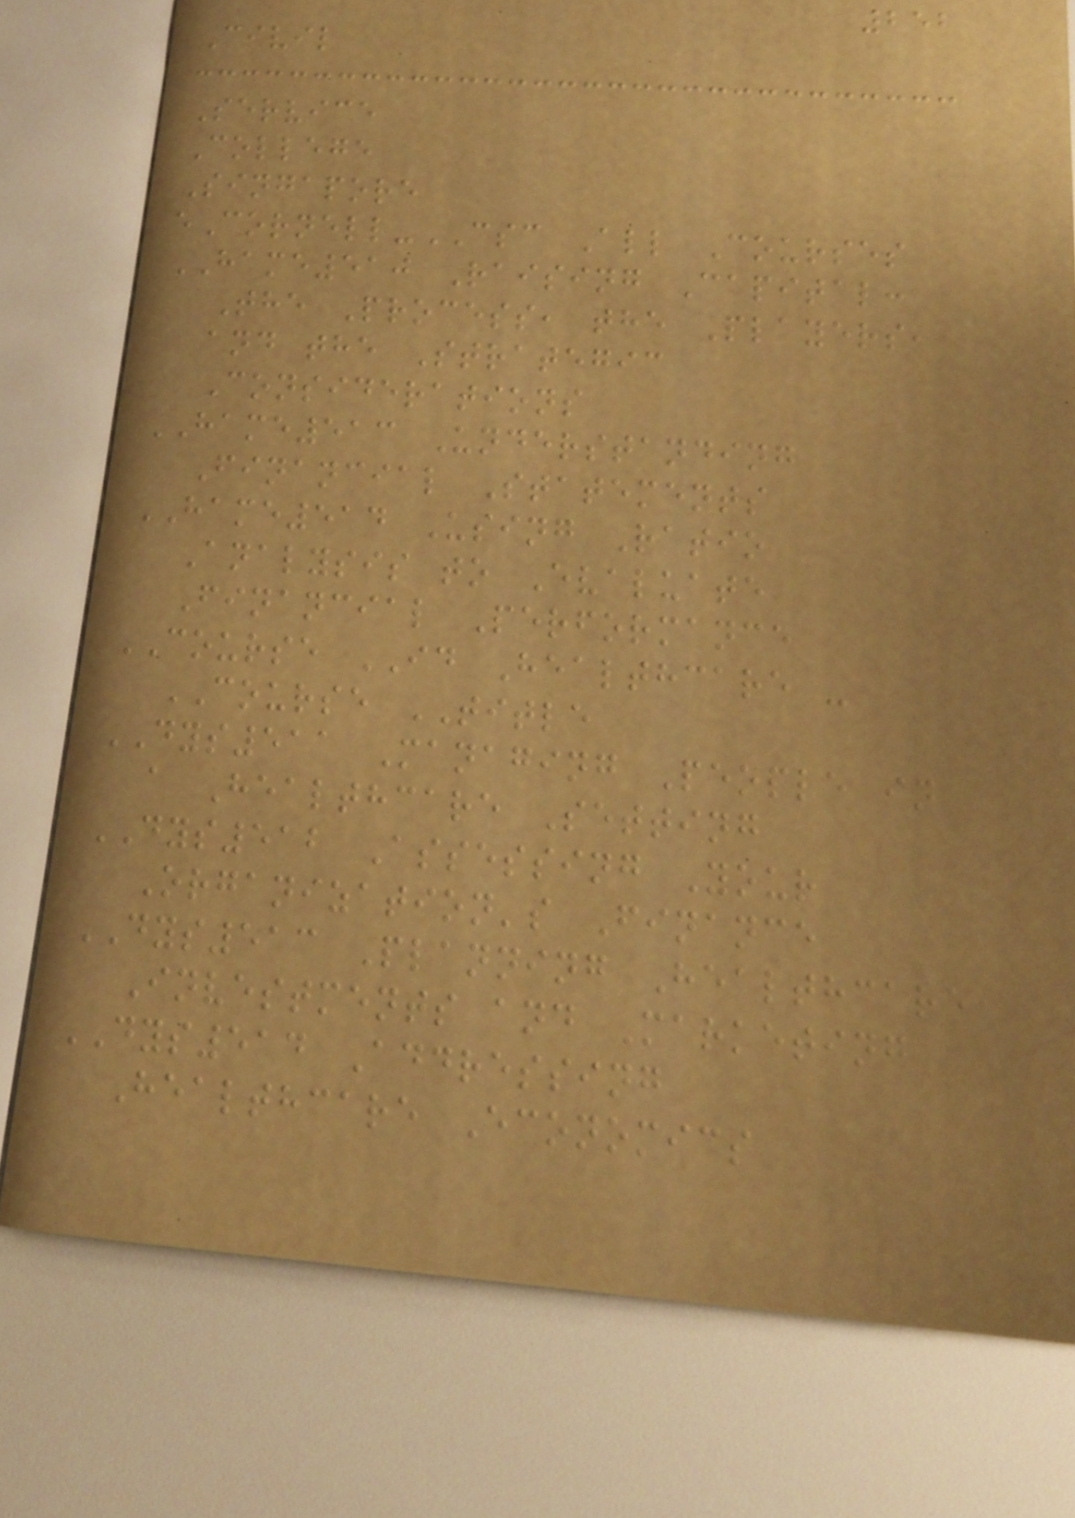252
Civil
Service
College
Singapore
eCornell-CSC All Courses
HAME510 Raising Capital:
The Process, the Players,
and the Strategic
Considerations
HAME513 Understanding
Financial Statements
HAME514 Using Ratio
Analysis to Evaluate
Financial Performance
COURSE ID Healthcare -
COURSE TITLE
DYS511 Managing People in
a Healthcare Setting
DYS512 Assessing Your
Organization's Finance
DYS513 Planning Healthcare
Investments and Marketing
DYS514 Addressing
Healthcare Economics
